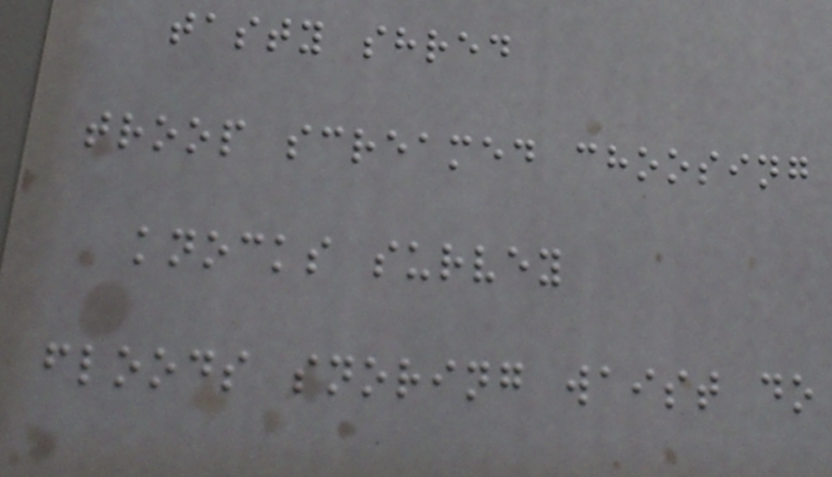tasty shred
troop screamed choosing
knocks survey
floods snoring waist do
